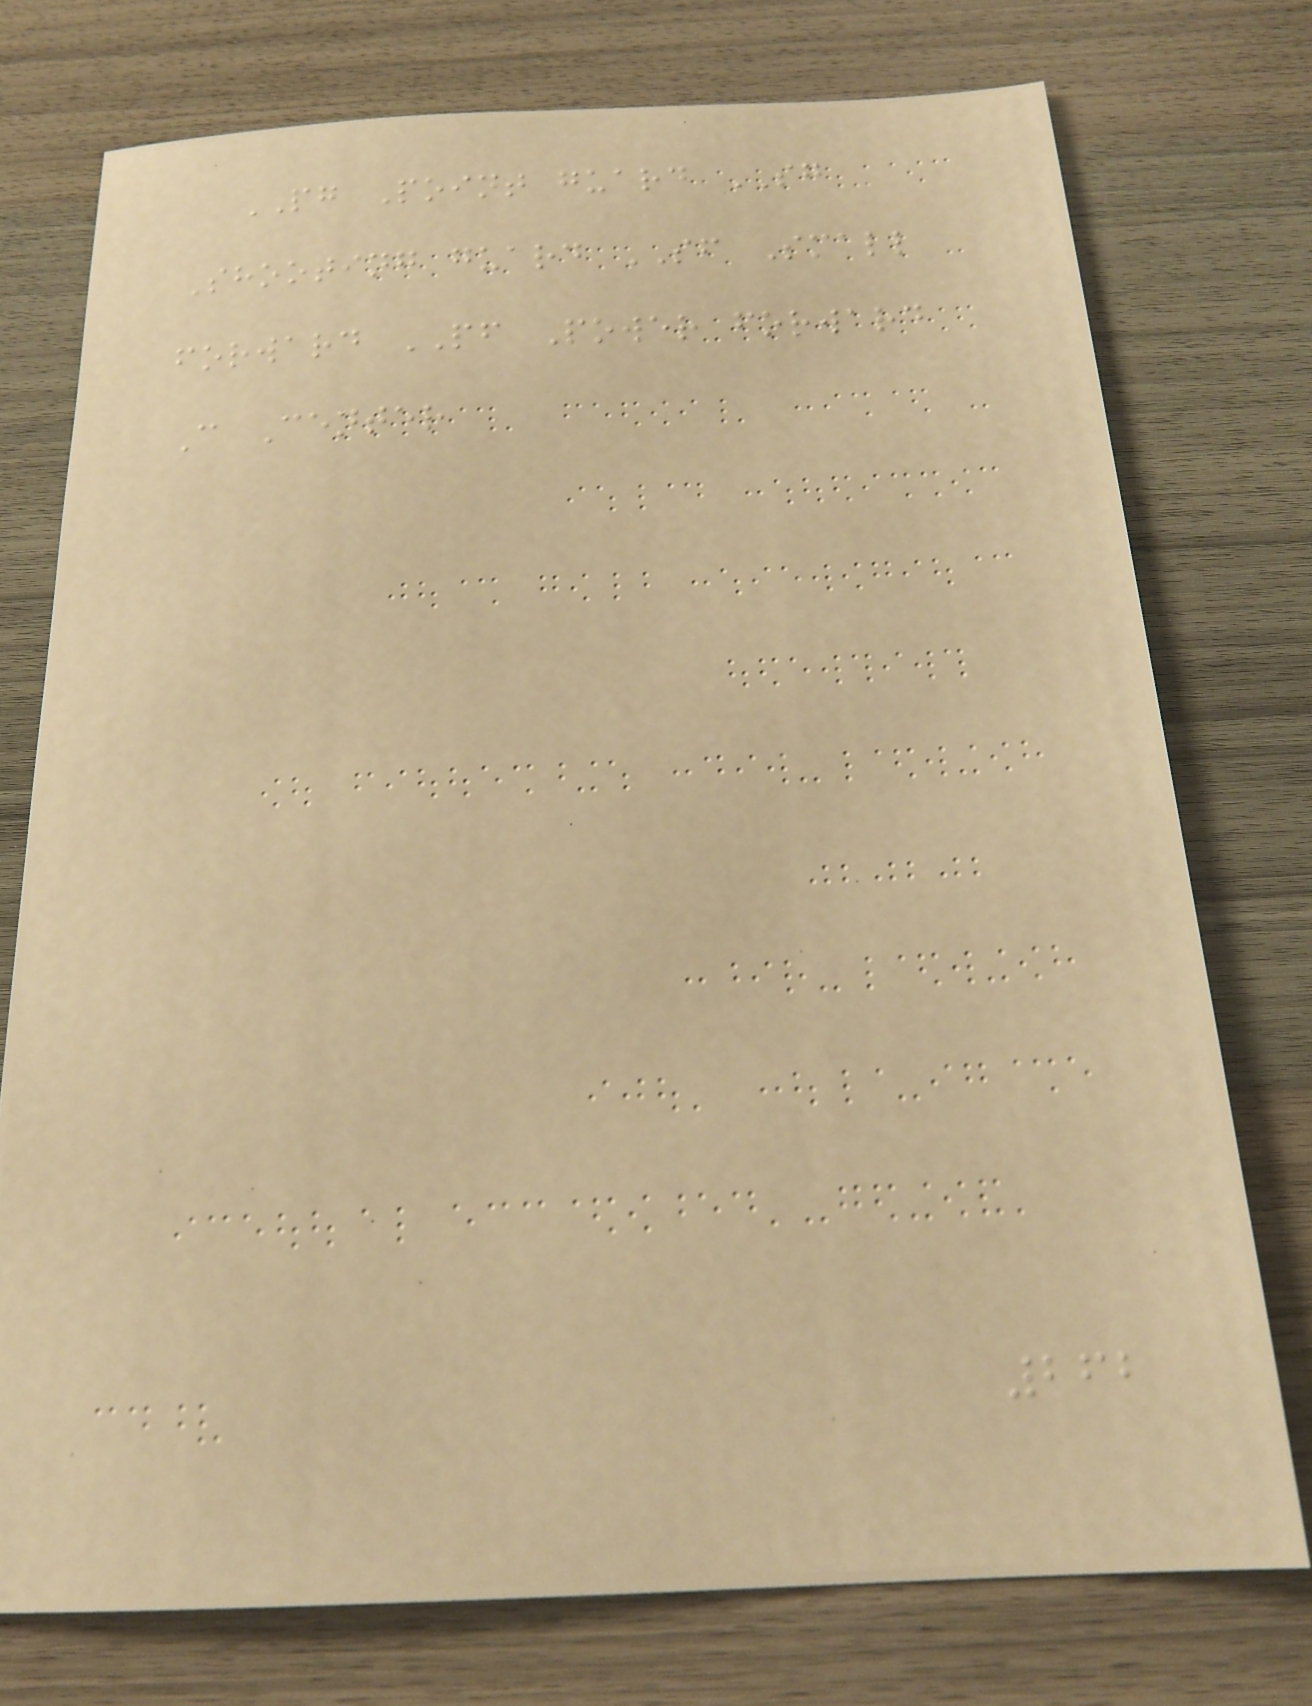PG Point guard SG
Shooting guard SF Small
forward PF Power forward
C Center
262
